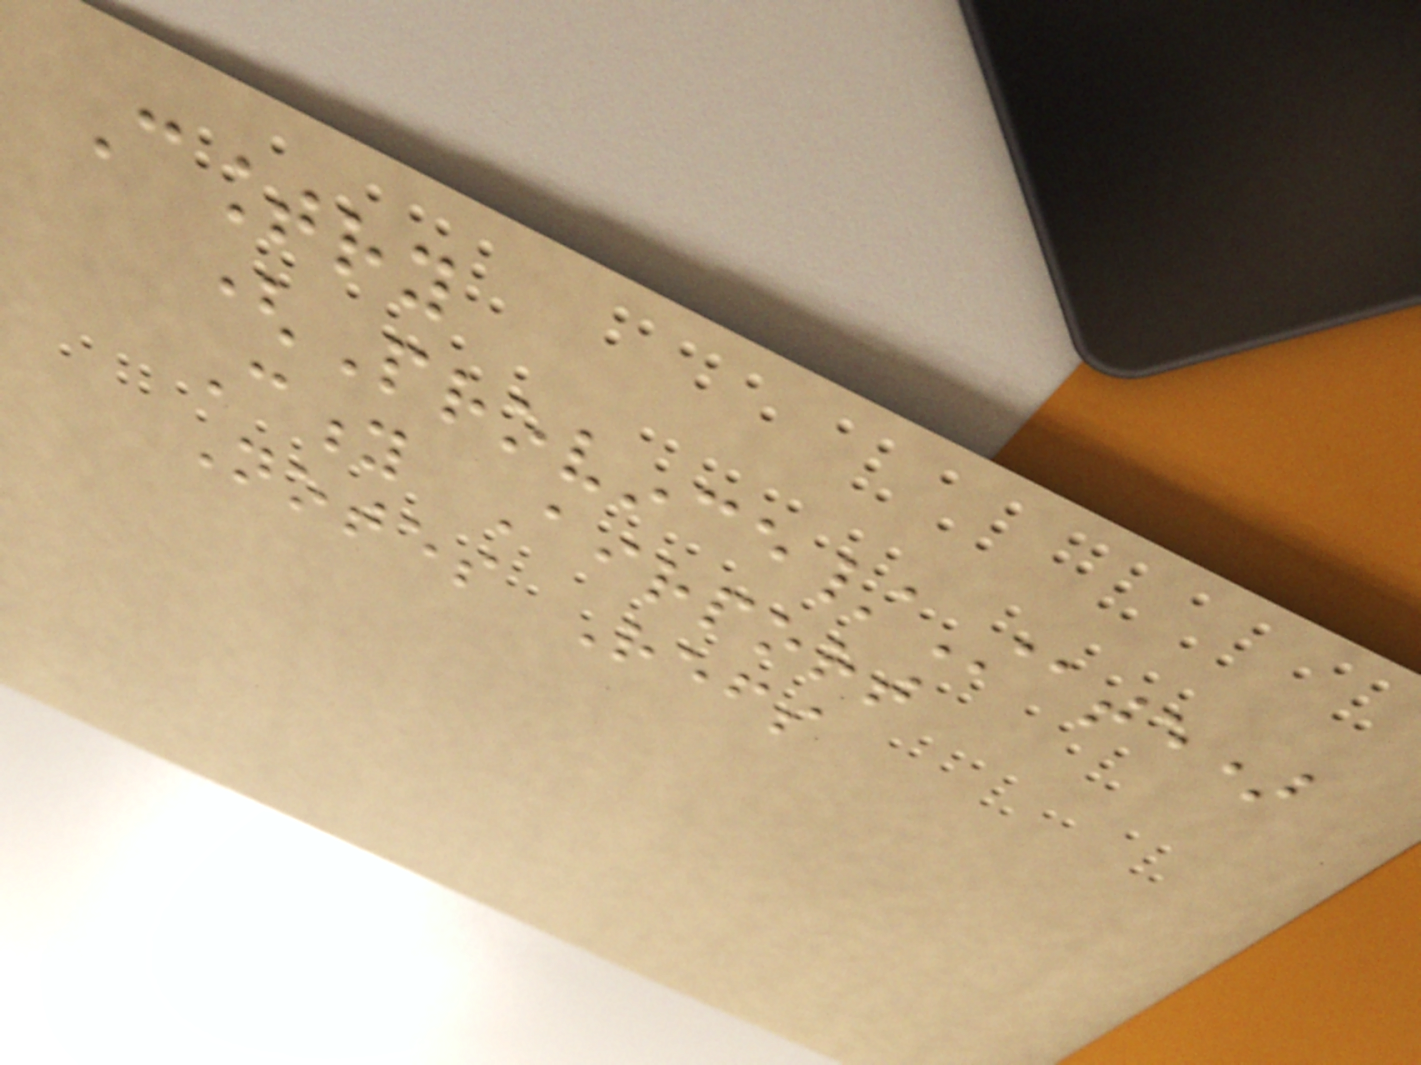Country
(Province/State)
City Airport
Notes Refs
